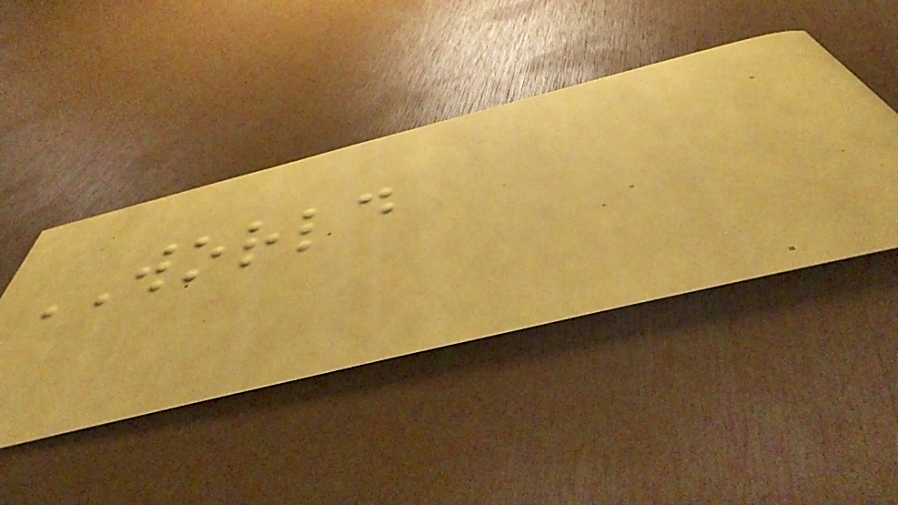WORLD
